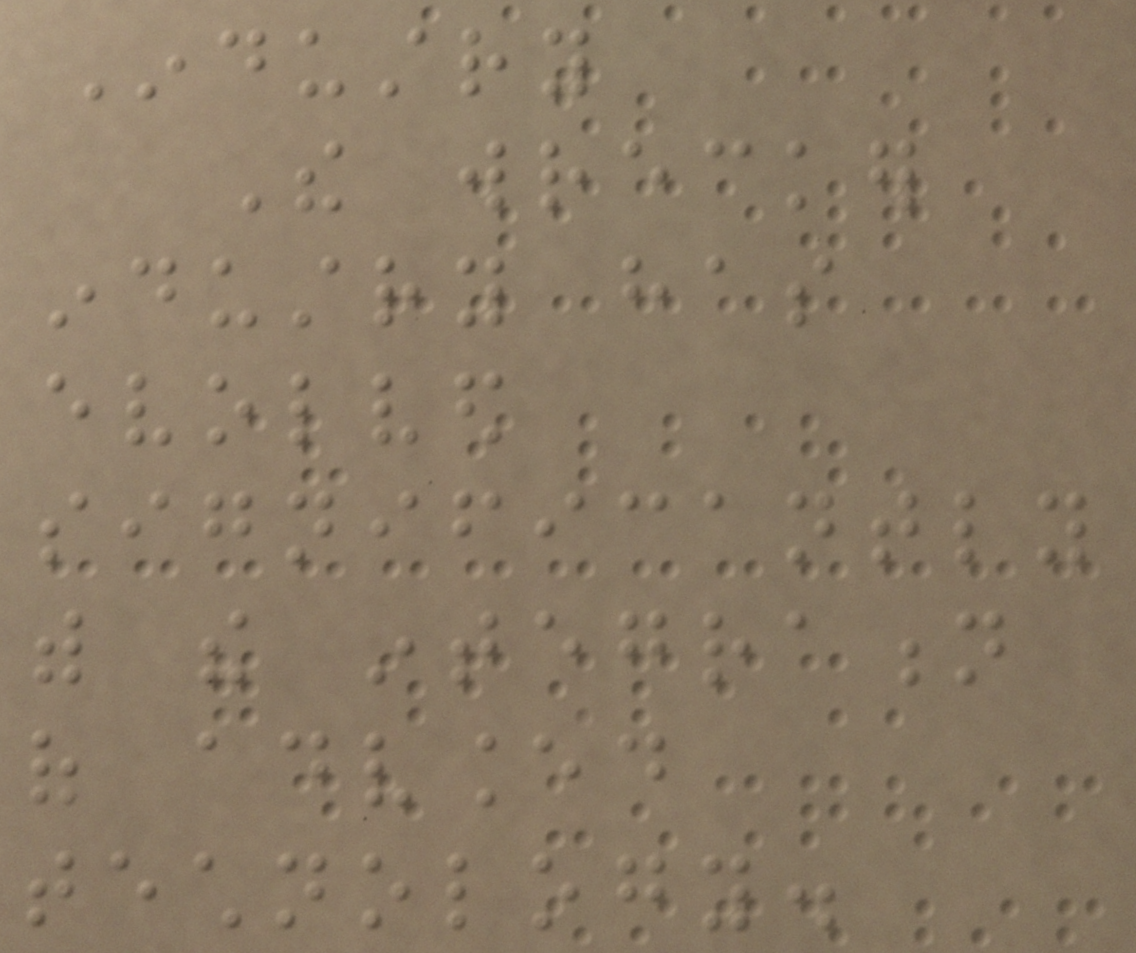Industry
The wrecker
industry has
evolved
significantly
with the integration
of advanced
technology.
